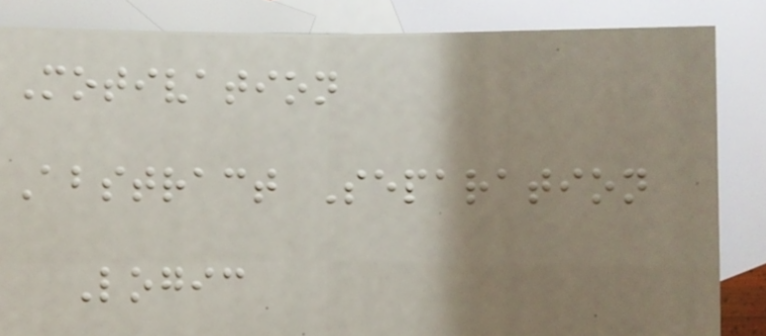Motivation
Abstract Separation
Logic
